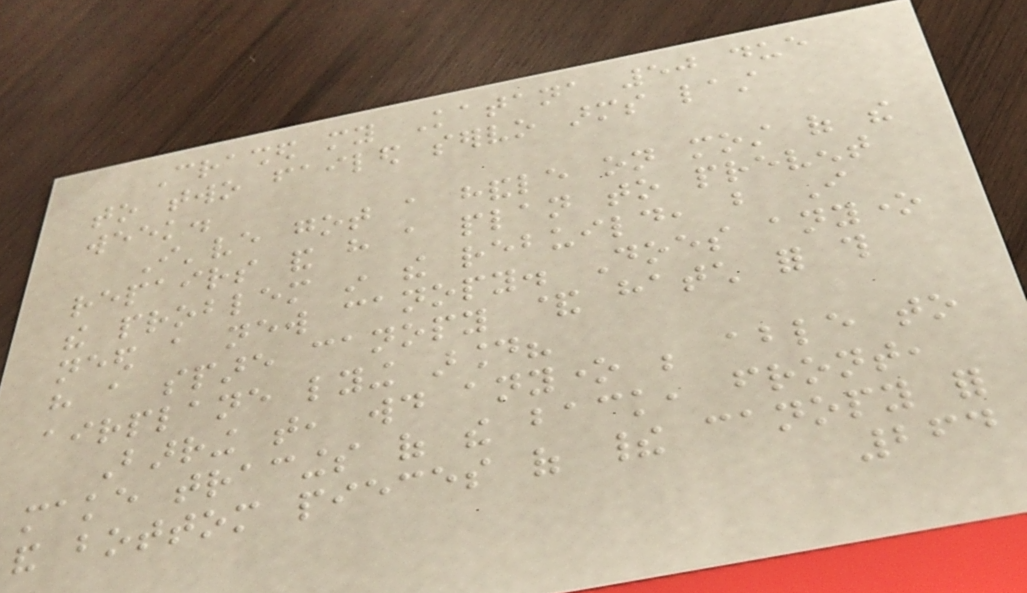Crashed my Katana 50 due
to two failed servo arms last
week.
I've got a handle on most of the
repairs and have a plan to prevent
the problem in the rebuild, but I
need a new canopy. Does anyone
have a spare canopy & hatch for this
airplane lying around?
Barring that, would anyone be able to
make tracings of the back, front,
and bottom pieces of their canopy for
264
